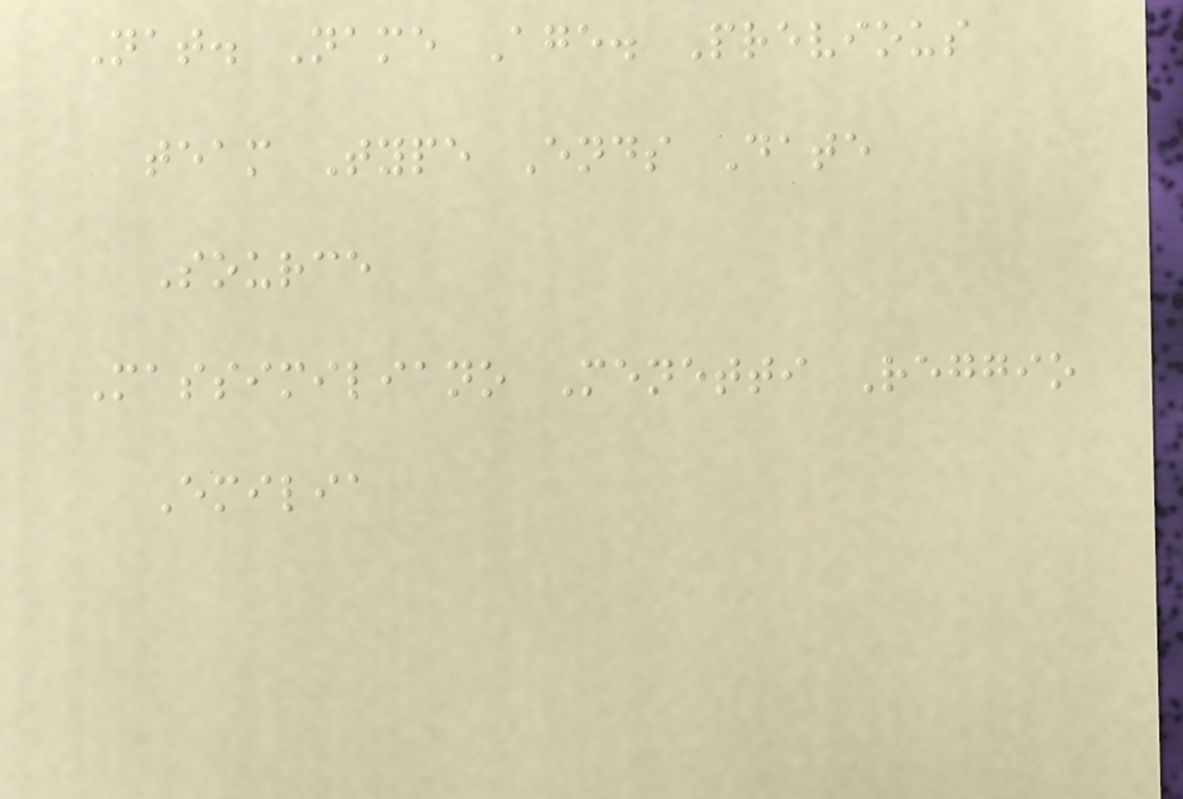Nat. Name Age. Previous
team Type Ends Date
Source
Massimiliano Menetti Reggio
Emilia
